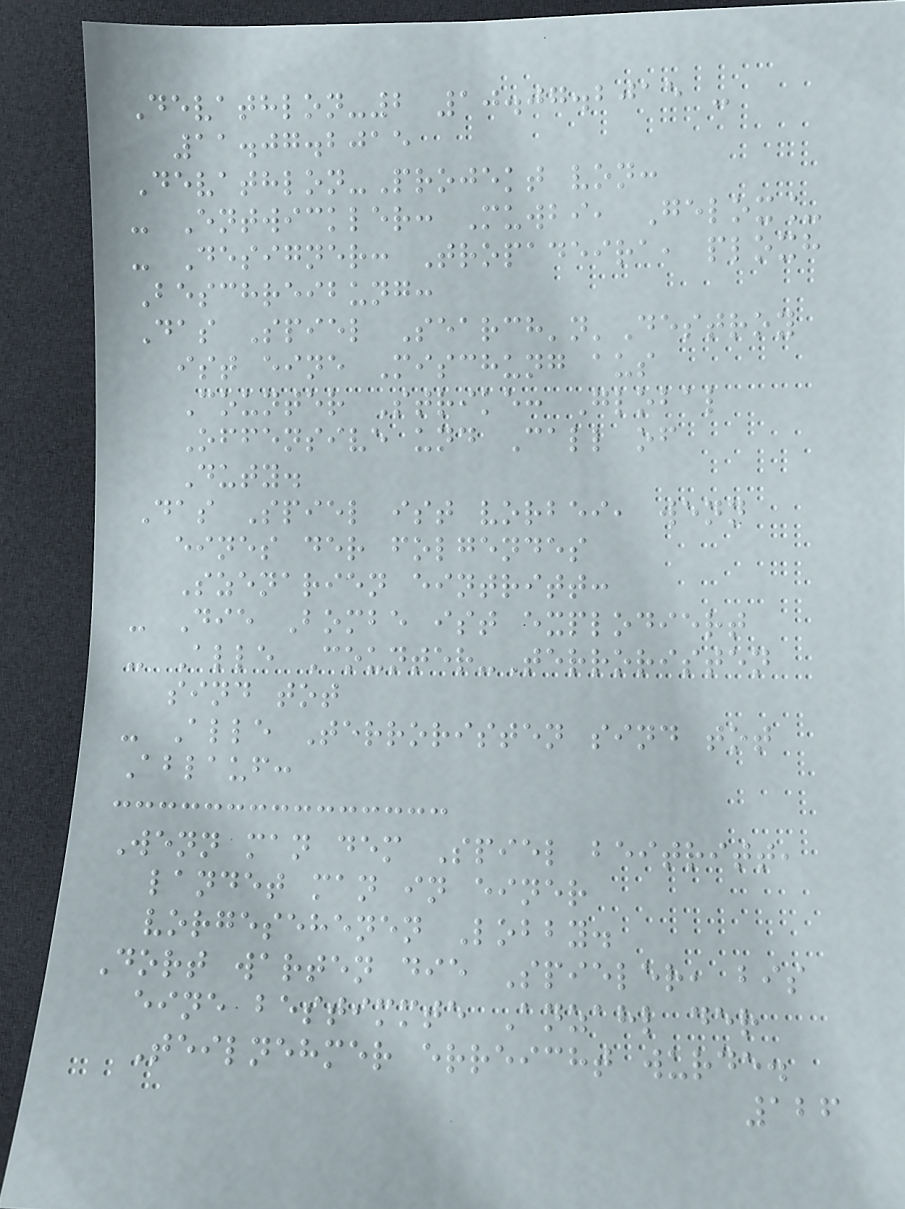Devathlon-2 10.07.2015 -
11.07.2015
Devathlon-Projekt von:
- Entwickler: Muwbi, Gelox_
- Designer: Tropadeira, ploxh
Beschreibung:
Das Spiel Search'n'Destroy
ist eine Mischung aus
Counter Strike: Global
Offensive und Call of
Duty.
Das Spiel ist vorbei, wenn
eines der folgendes
Szenarien eintritt:
- Die Bombe ist explodiert
- Alle Counter-Terroristen
sind tot
- Alle Terroristen sind tot
Ablauf:
Wenn man dem Spiel beitritt,
landet man in einer
vorgesehenen Lobby.
Dort warten die Spieler, bis
eine bestimmte Anzahl der
Teilnehmer erreicht wurde.
126
